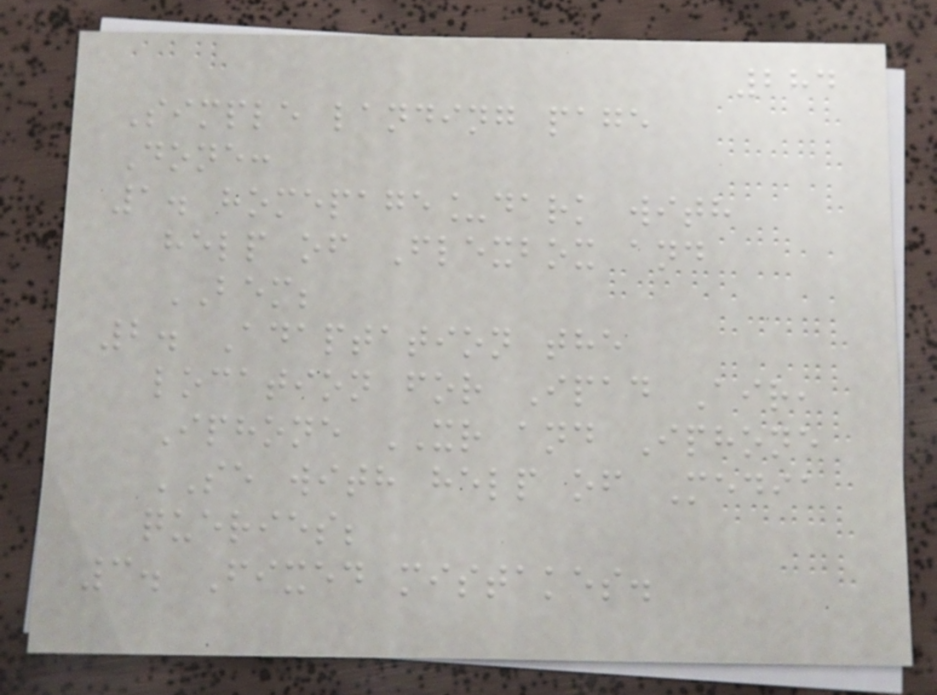284
Simple landing page
Done:
1. homepage_dark with
help of Flexbox and
BEM;
2. Adaptation the
location for Ipad Air,
Iphone XR and Iphone
SE with help of Media
queries;
3. Fixed mistakes.
